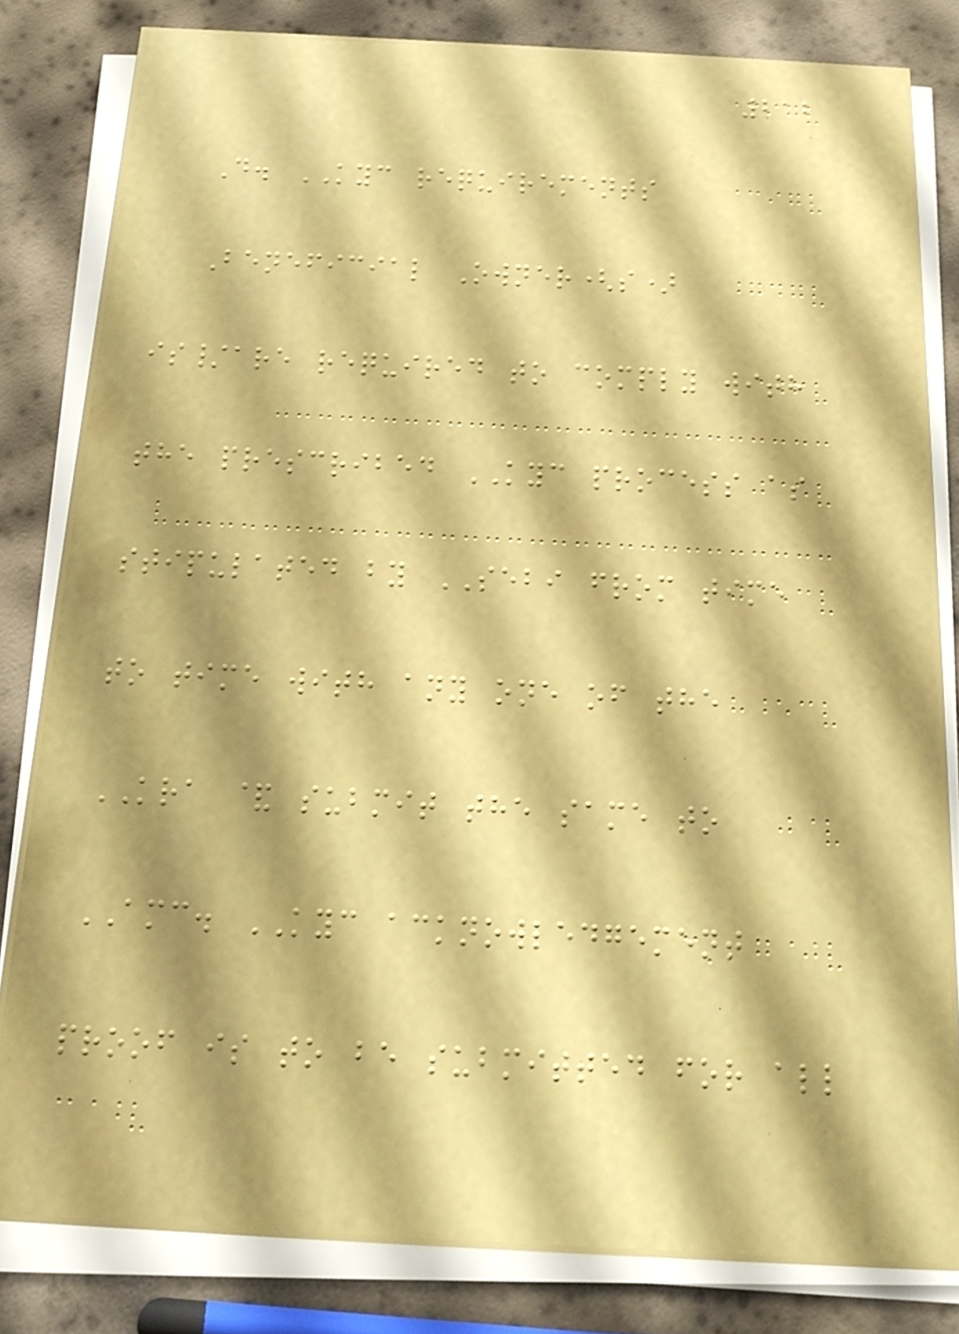212
D. KYC requirements
Beneficial Owner(s)
is/are required to comply with
the prescribed KYC process as
stipulated by SEBI from time
to time with any one of the
KRA & submit the same to
AMC. KYC acknowledgement
proof is to be submitted for all
